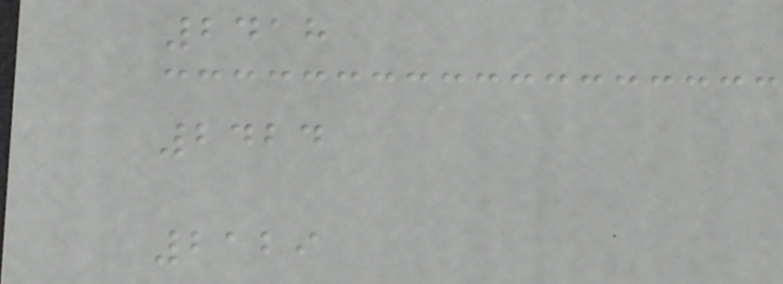2418
2424
2129
